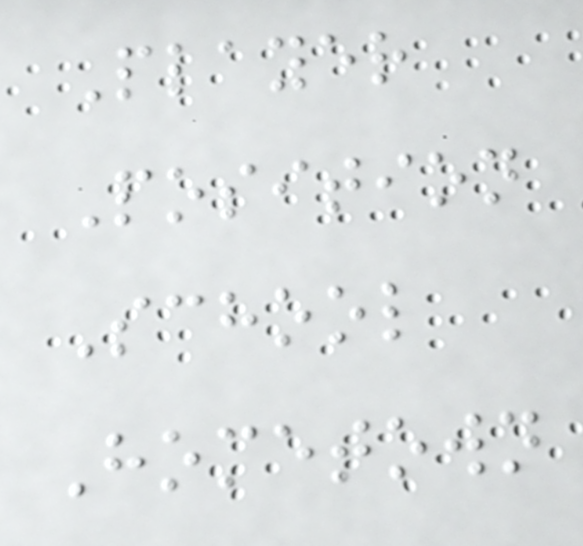Player
Position
School
Hometown
